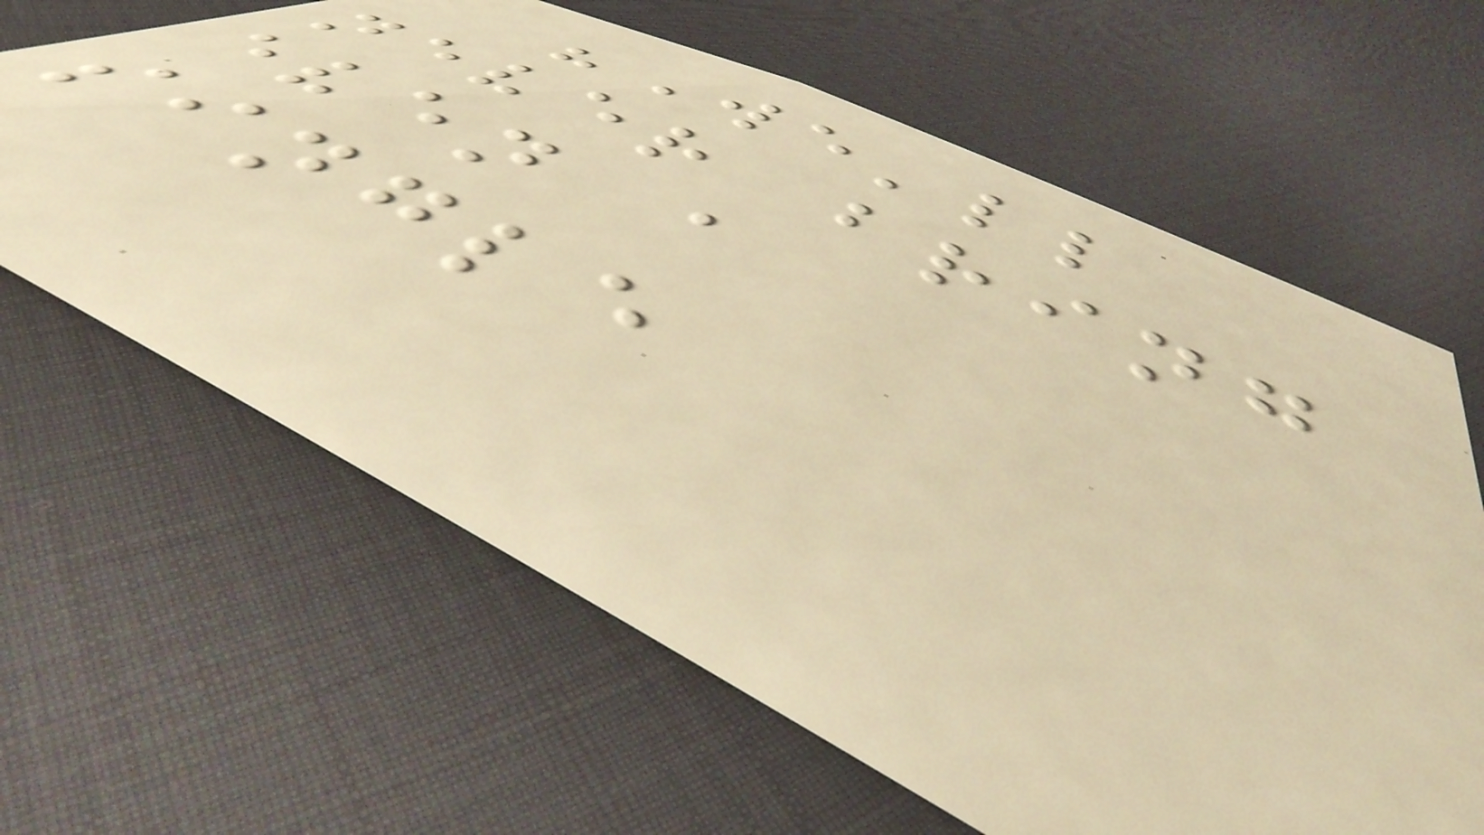"We'll
never bring
even a
single
